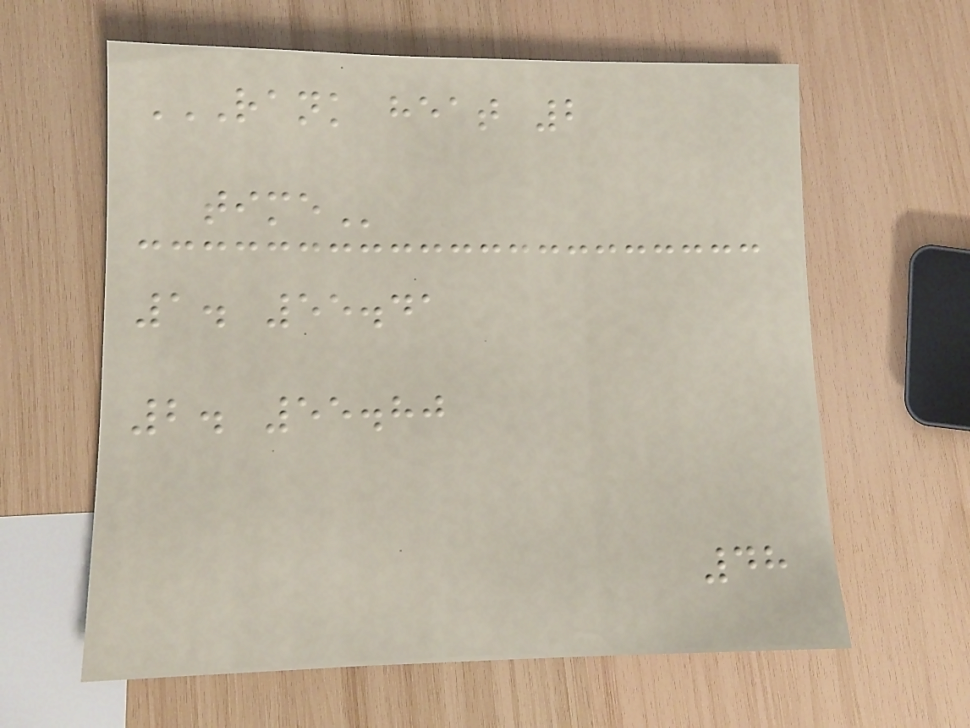RANK HEAT 2
TIME
1. 55.41
2. 55.80
48
